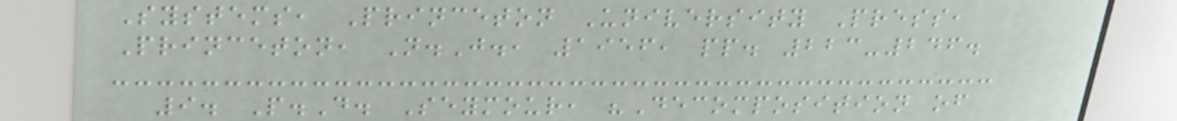Systems, Princeton University Press,
Princeton, N.J., 1956, pp. 223-246.
9. P.D. Seymour, "Decomposition of
